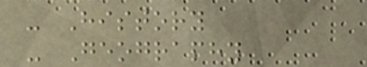- History
- Geography
